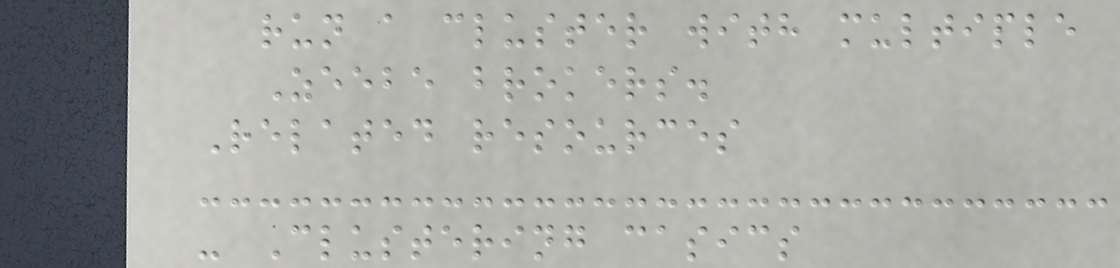run a cluster with multiple
Zeebe brokers.
Related resources
- Clustering casics
